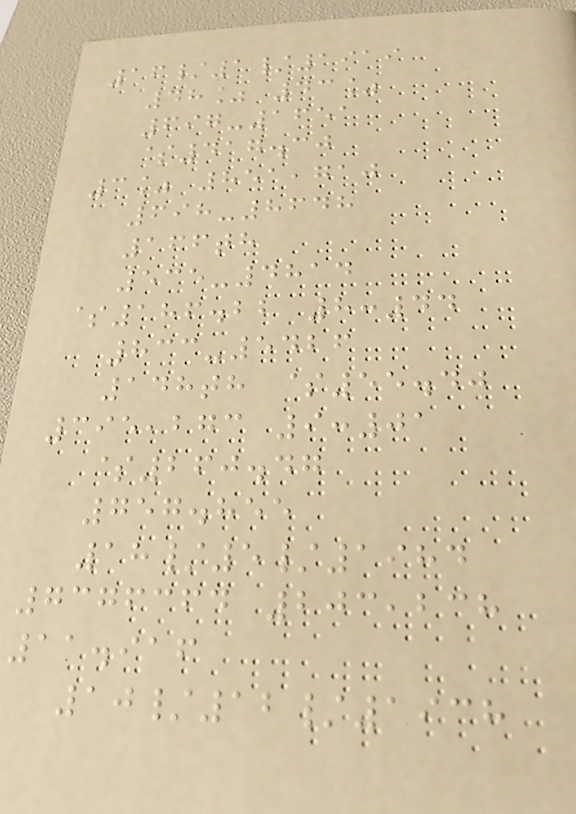16/1/1919
48% 43%
697-1651
$417.30
3% 851,710
698-8648
166th
535-4814
$186.22 8:44
833-5426
148th $55.40
395,273 9:01
$260.47
757.855
18/5/1984
7376364 203,238
11.916
10/12/1938
